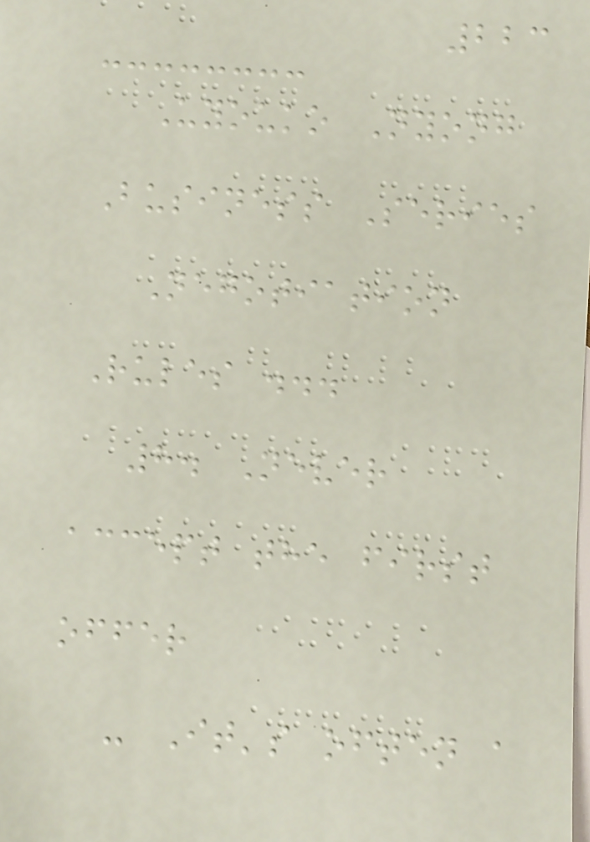223
Uyouko Nyong
Business Series
Negotiation
Rules ...
8. Never
accept the first
offer
- It's often a
